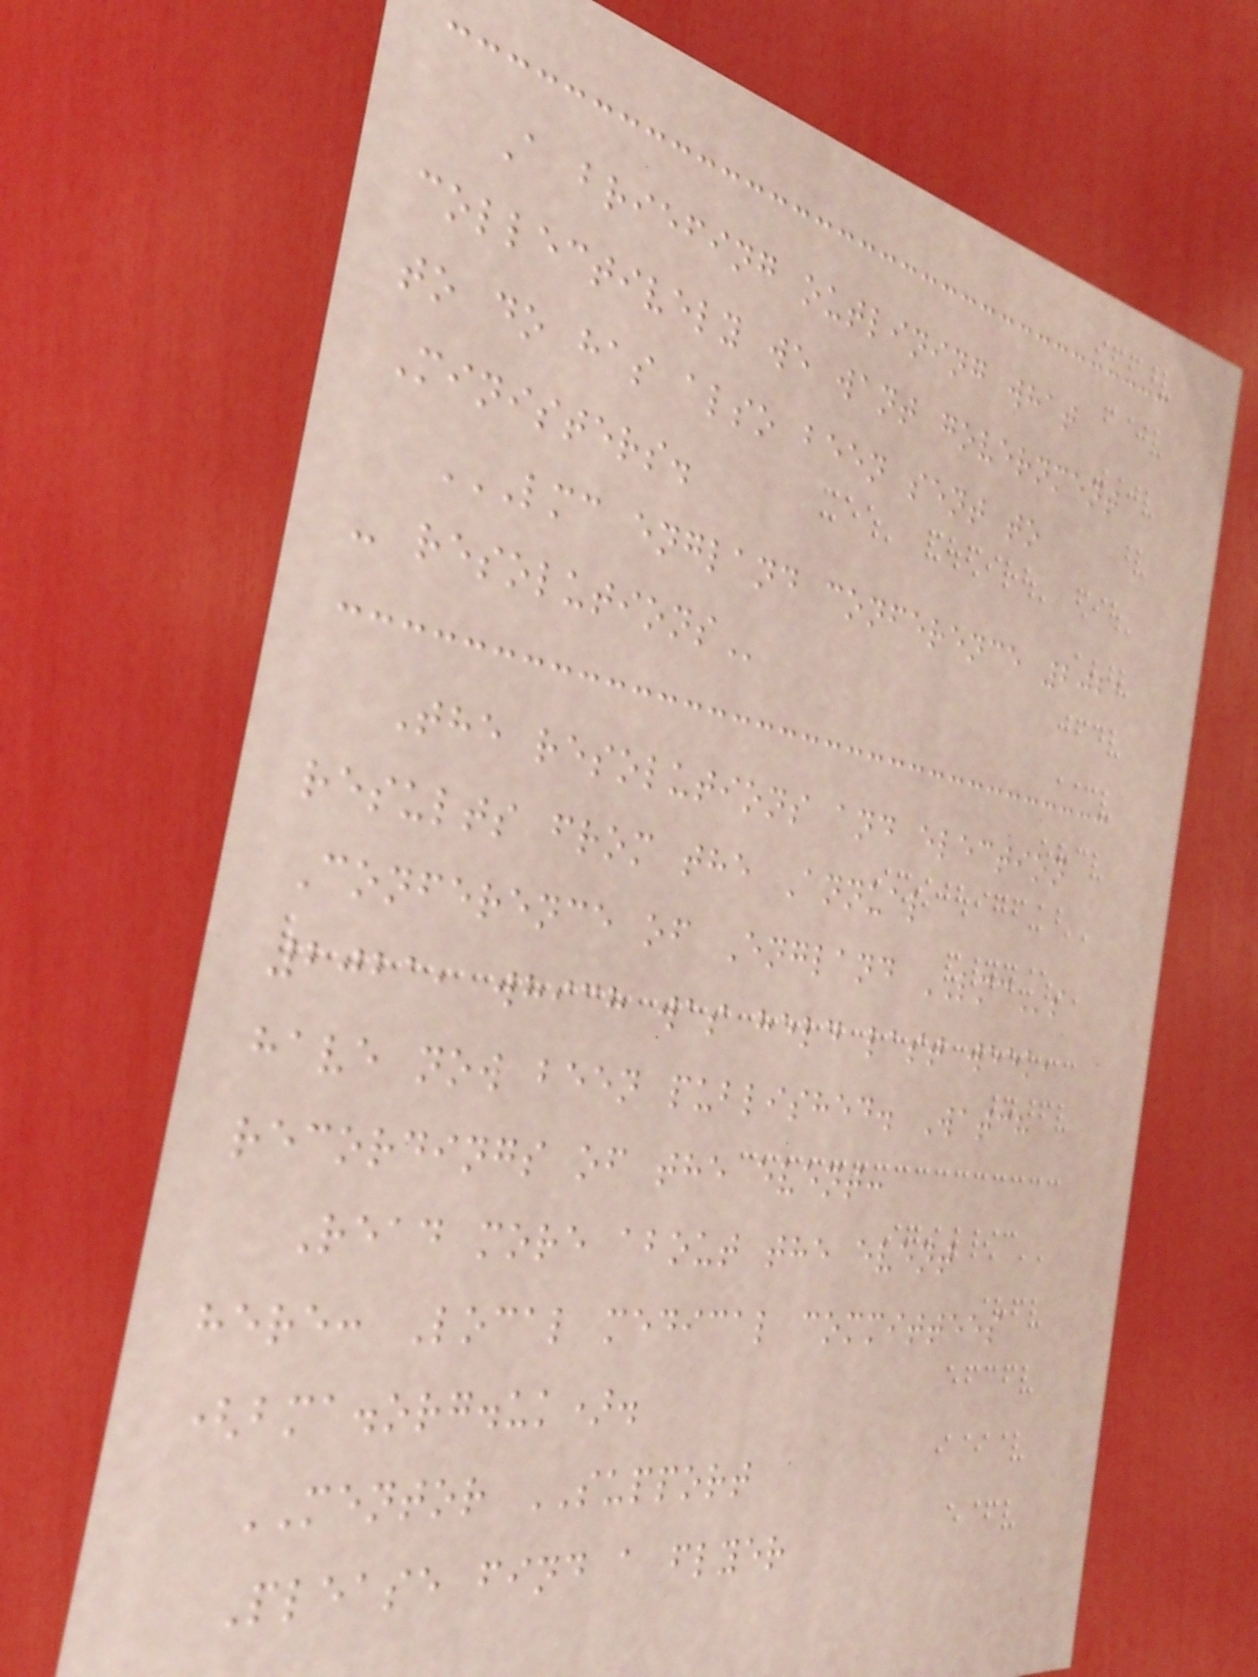A briefing outlining what
collectively we want government
to do has also been sent to
Ministers.
LMC ENGLAND CONFERENCE 2021
- RESOLUTIONS
The resolutions and election
results from the Annual
Conference of England LMCs
2021, which was held last week,
have now been published. Watch
recordings of the event:
Read more about the event
here: Local medical committees
(bma.org.uk).
MENTOR SUPPORT
Please find a flyer
